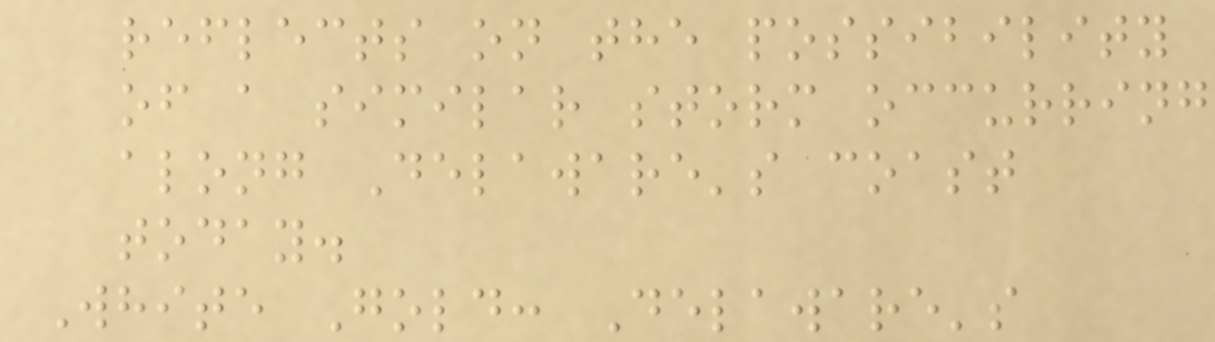reflects on the possibility
of a similar storm occurring
along Delaware's coast
today.
White Gold: Delaware's
